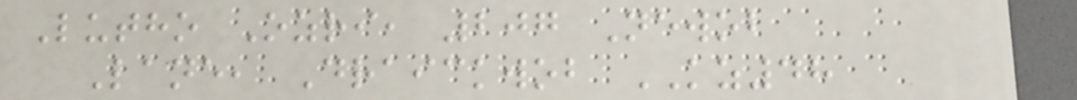Lutho Ozri, 207 Newob
Lane, Draickwob KZ48
